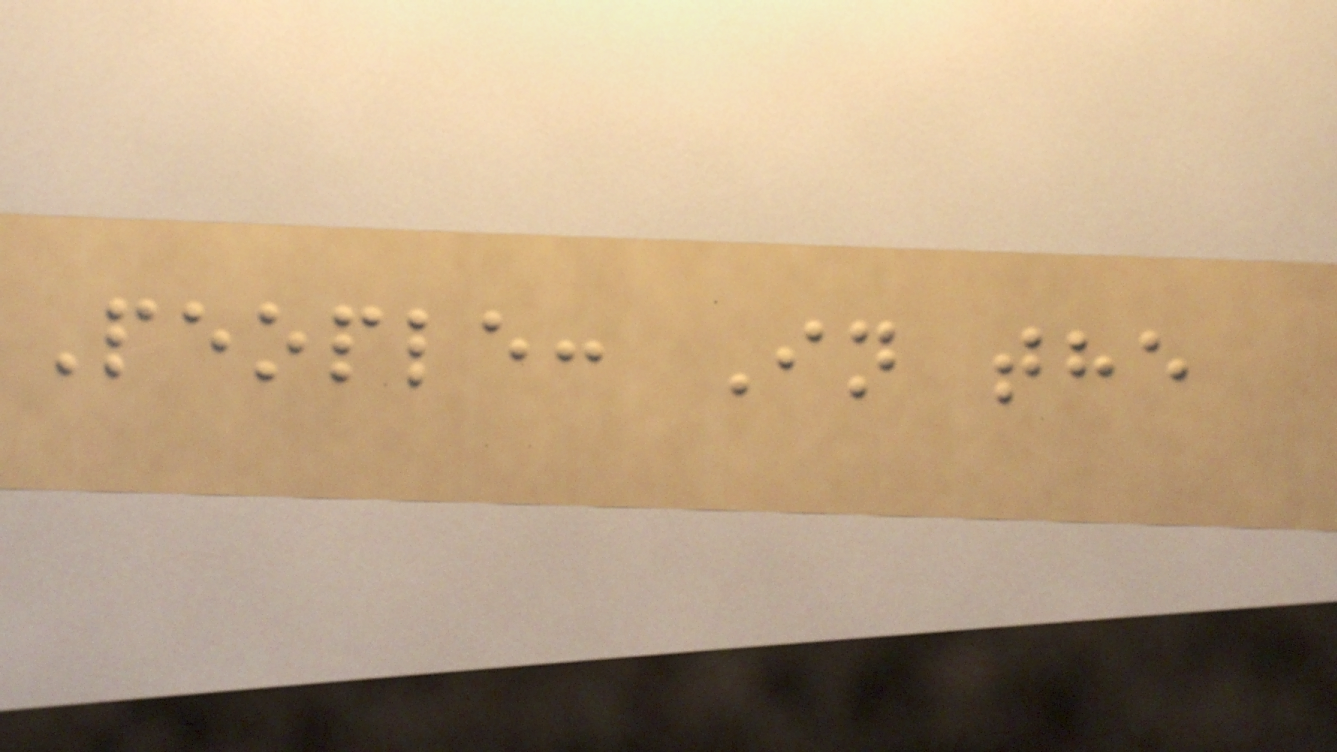People: In the
